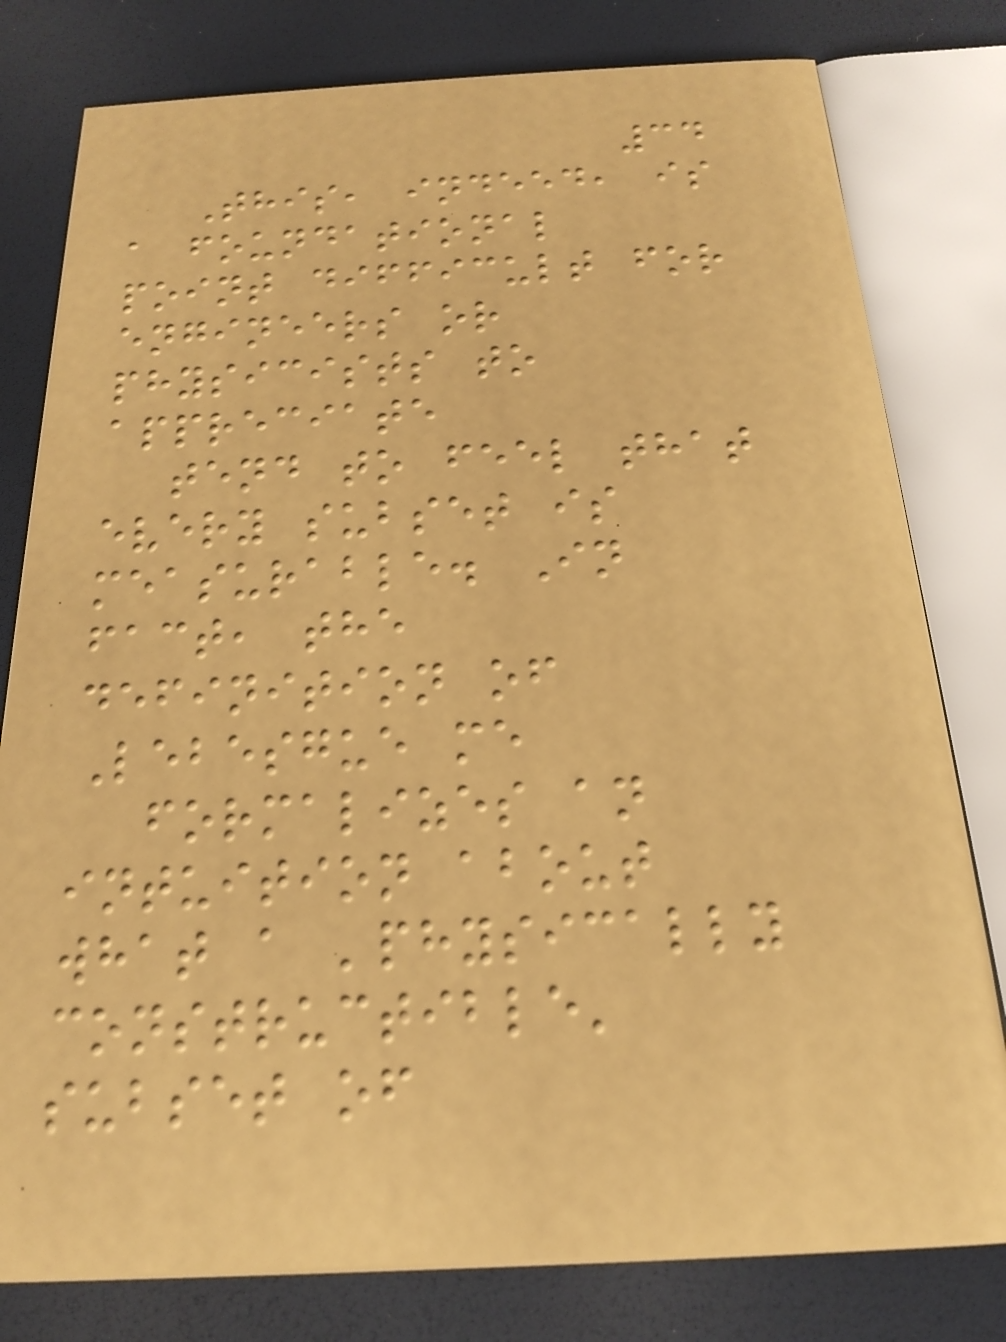34
This, indeed, is
a foundational
point difficult for
engineers or
physicists to
appreciate
tend to feel that
every subset is
measurable. In
fact, the
definition of
Lebesgue me
formalizes an
intuition about
what a 'physically
constructible'
subset of
